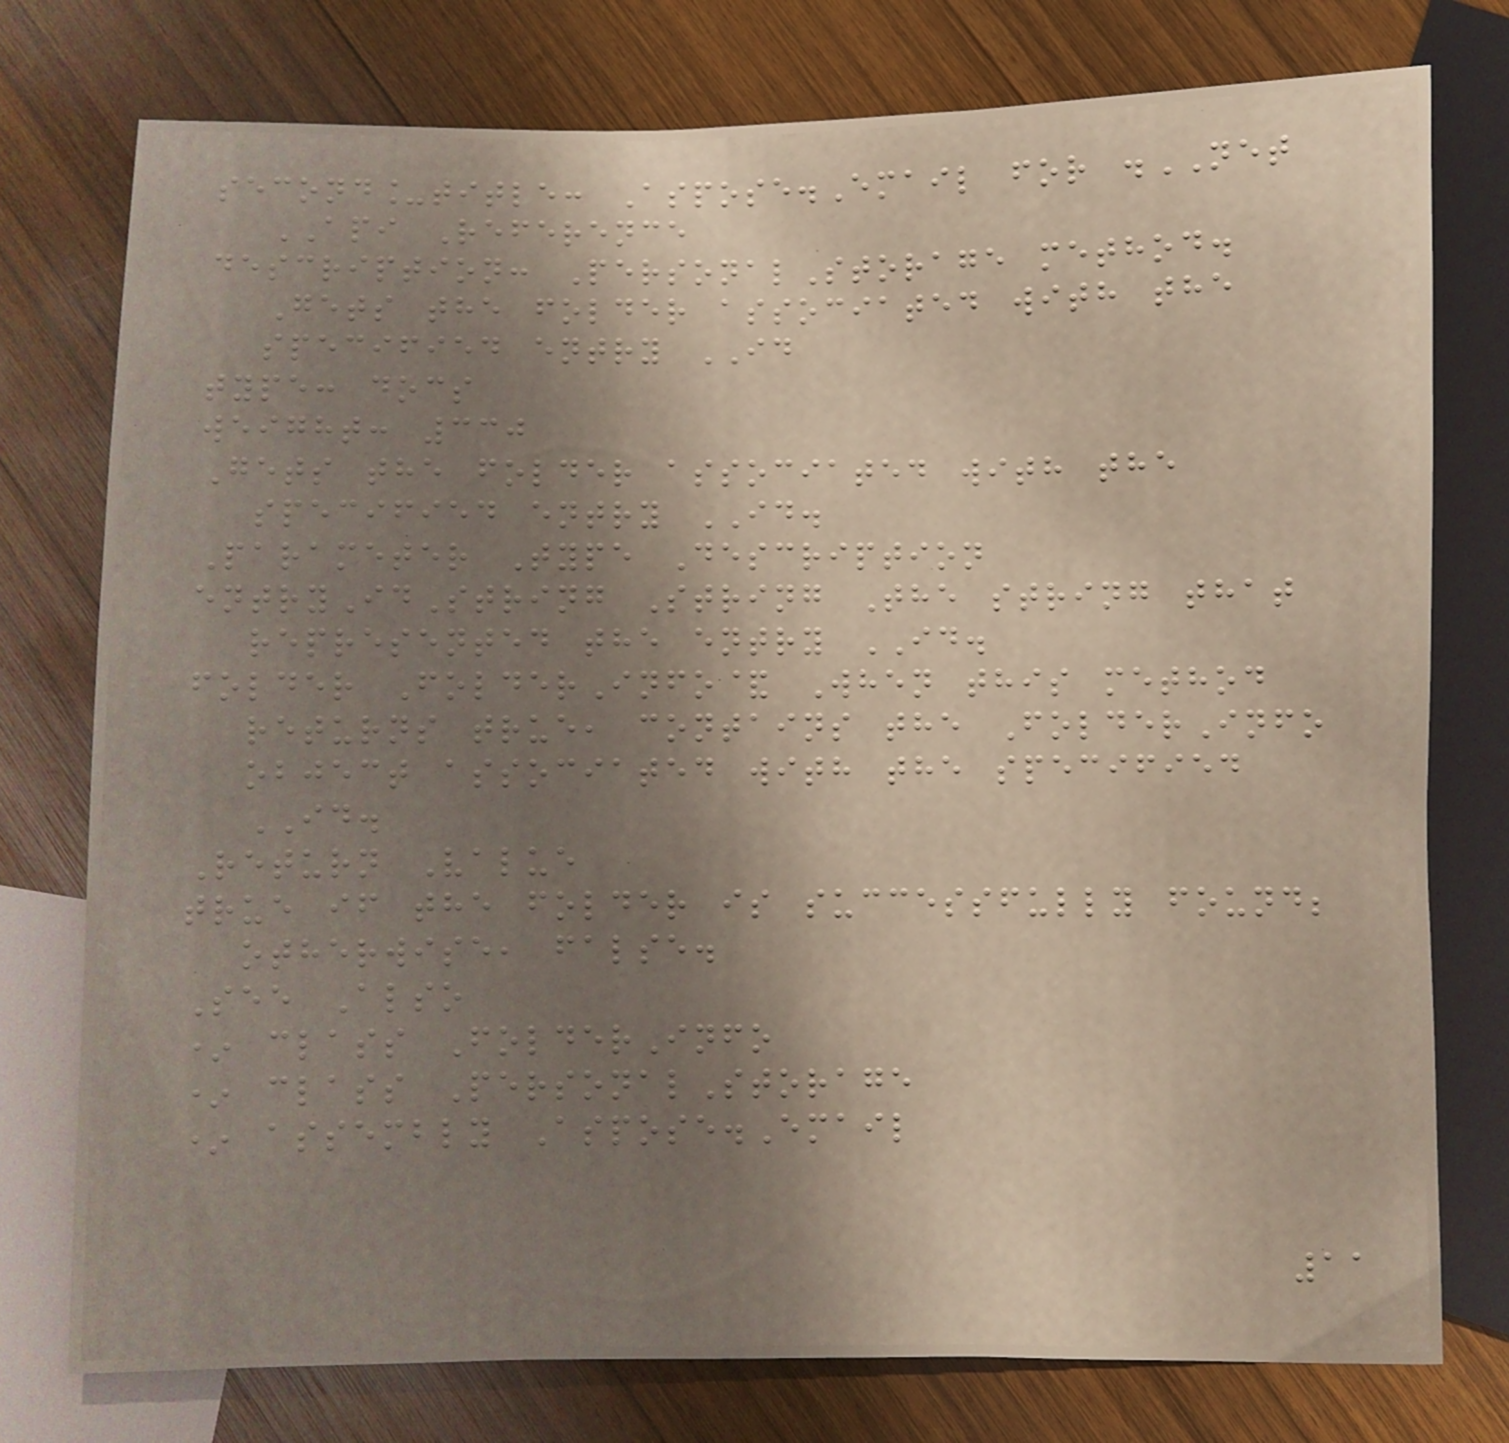second_title: Aspose.Email for .NET
API Reference
description: PersonalStorage method.
Gets the folder associated with the
specified entry ID
type: docs
weight: 330
Gets the folder associated with the
specified entry ID.
Parameter Type Description
entryIdString String The string that
represented the entry ID.
folder FolderInfo& When this method
returns true, contains the FolderInfo
object associated with the specified
ID.
Return Value
true if the folder is successfully found;
otherwise, false.
See Also
* class FolderInfo
* class PersonalStorage
* assembly Aspose.Email
11
